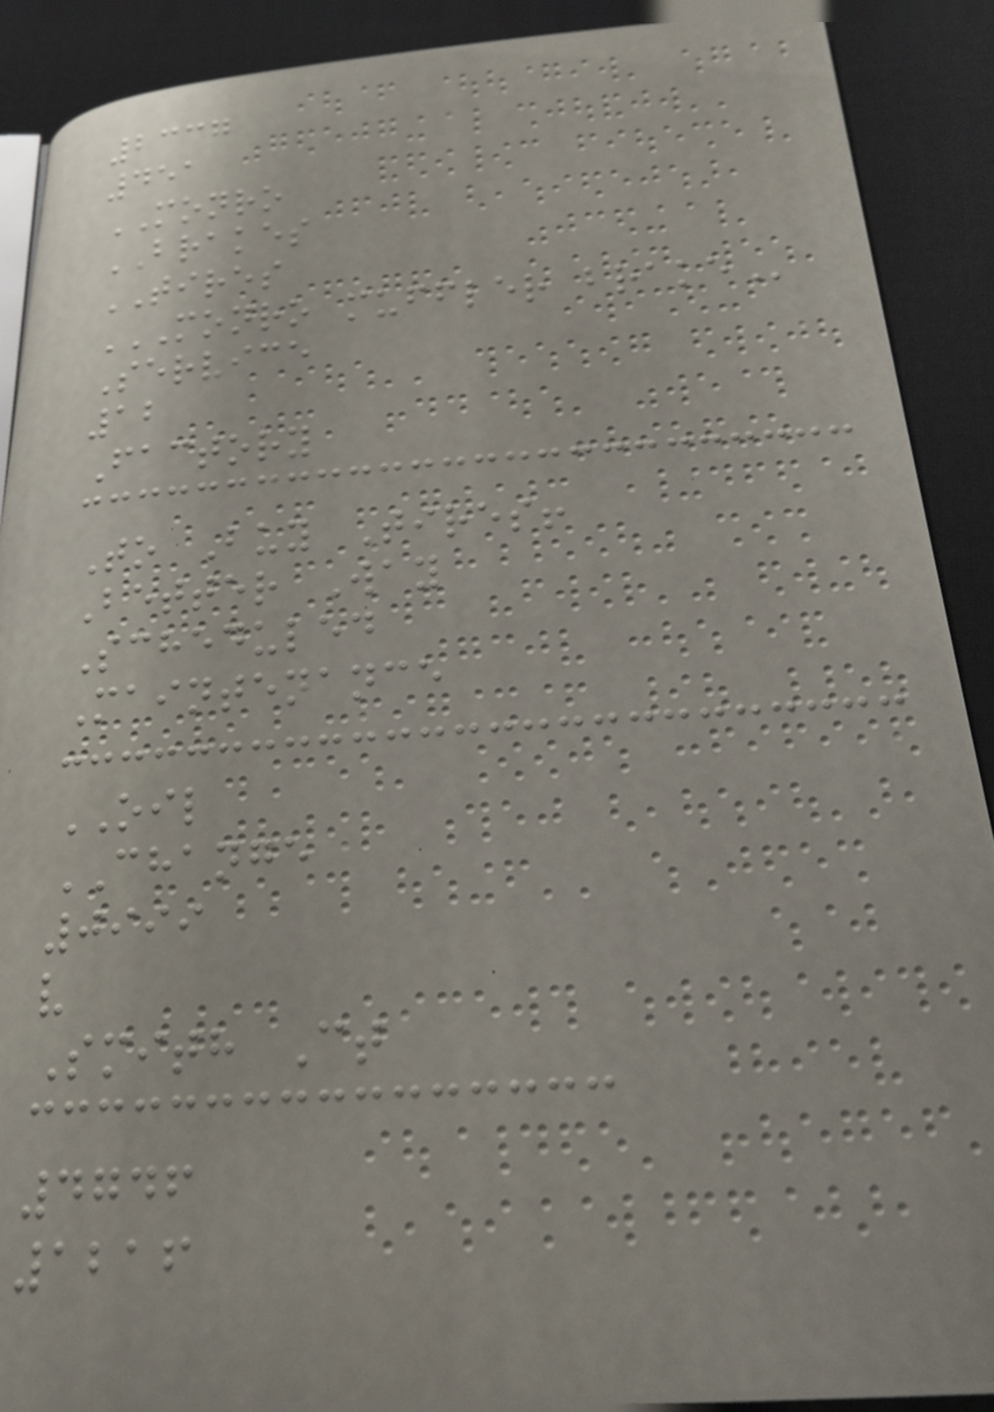2337
451
MONRO
BRAKES
TIRES
MONRO MUFFLER BRAKE
Service
12
Factory
To Buy Tires!
Better Way
Scheduled
Maintenance
OIL
CHANGE
0999
v
Smith Ct
4746
1216
